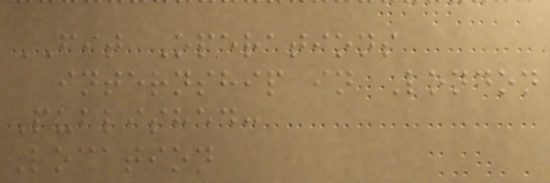FIT Operations
internship in London
Published:
Location
